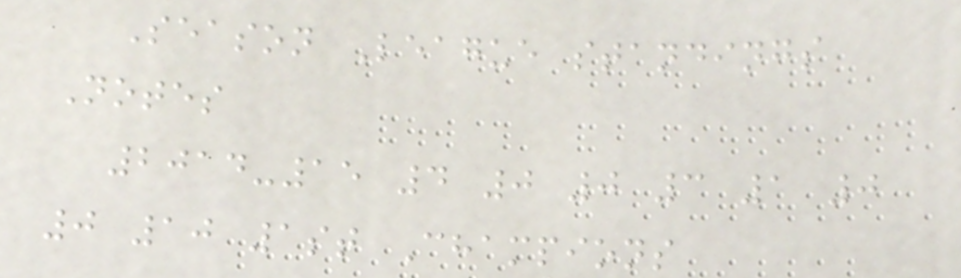Season League standings
Notes
2014-15 4 0 0 3 1 0
0 10 1st Champions
